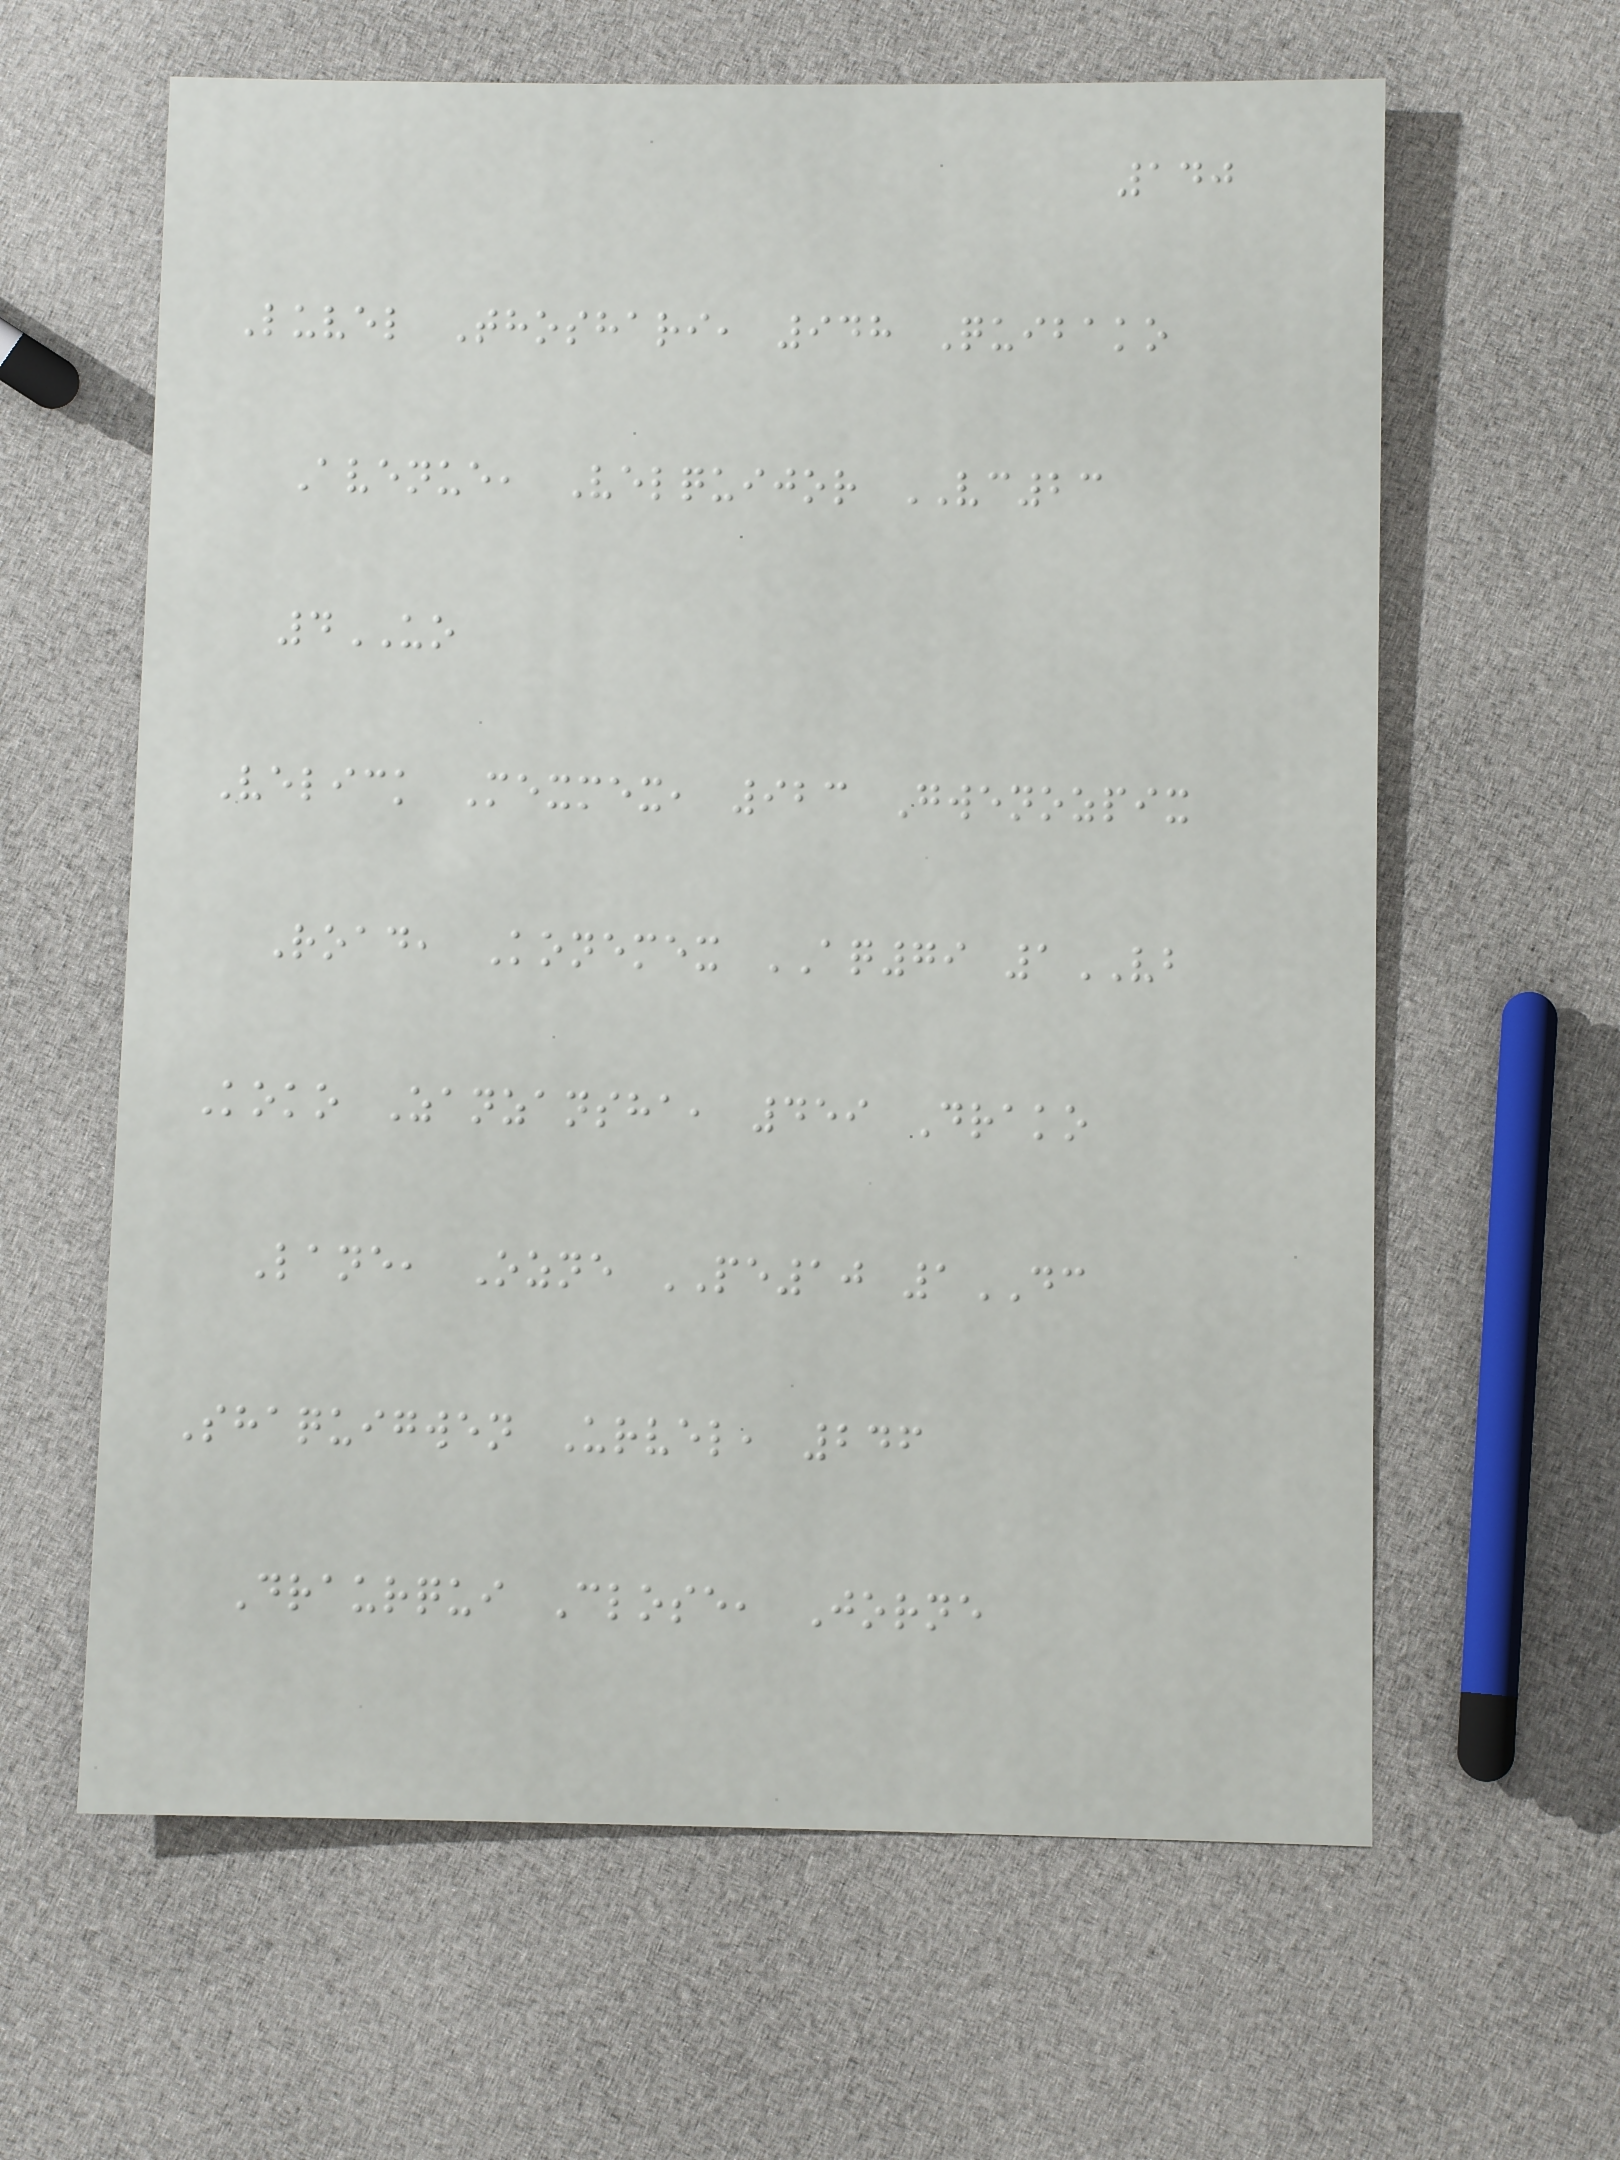140
Luvel Thoshari, 948 Quibako
Avenue, Velquijor VC23
4UO
Velick Mexmex, 923 Gwenozpix
Road, Konemex AQ79 1VB
Koko Zanzansha, 459 Drako
Lane, Ozne PE10 1DC
Shaquigwen Urvel, 246
Draurqui Close, Jorne
